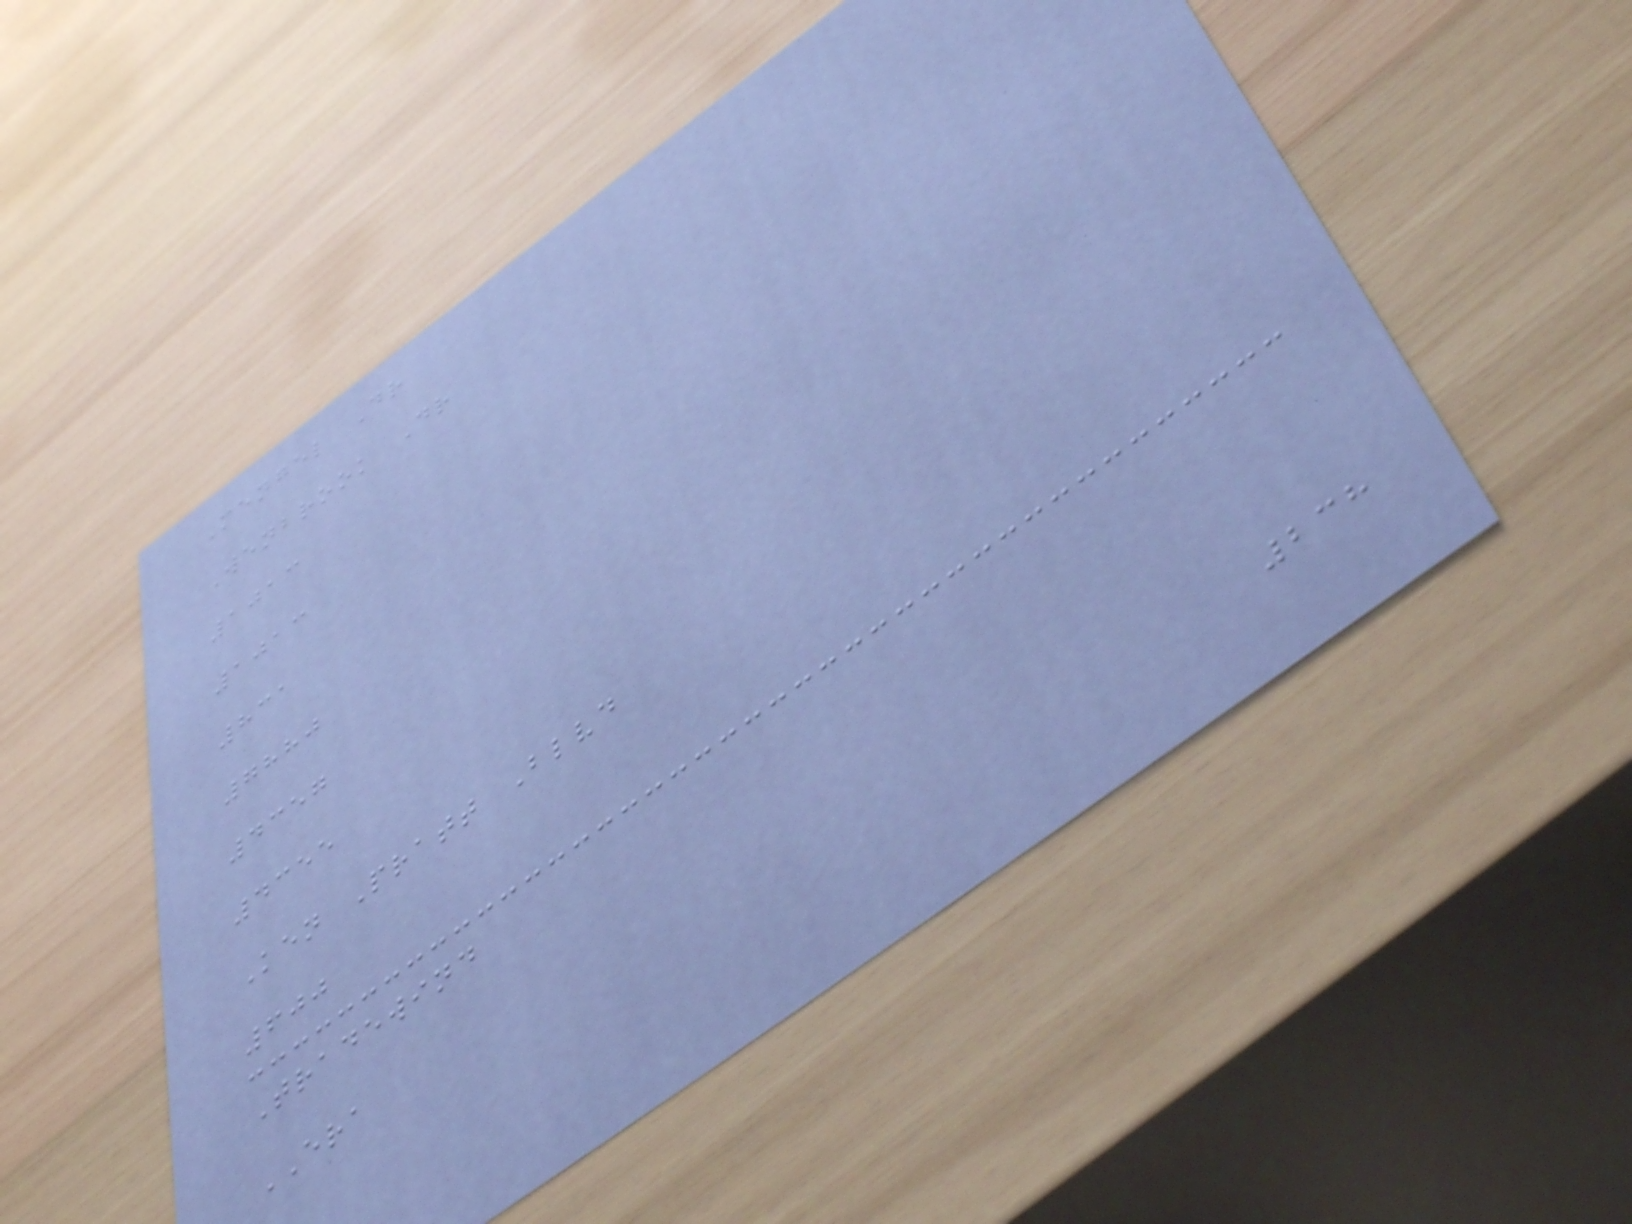Mengel Dr
Wenbrook Dr
1013
1013
831
7880
4357
4355
Ken Pratt Blvd
600
Tradewind
ERA
238
